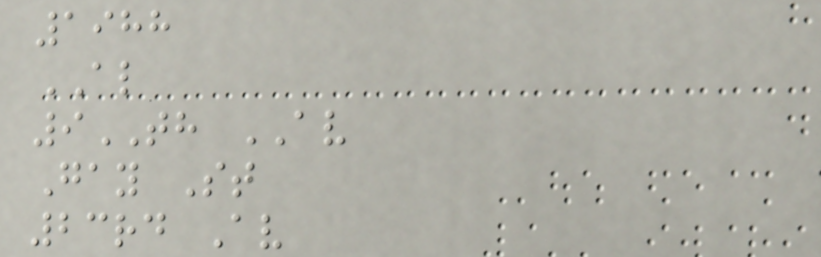1988
AL
9TH AV
Gay St
23rd Av
